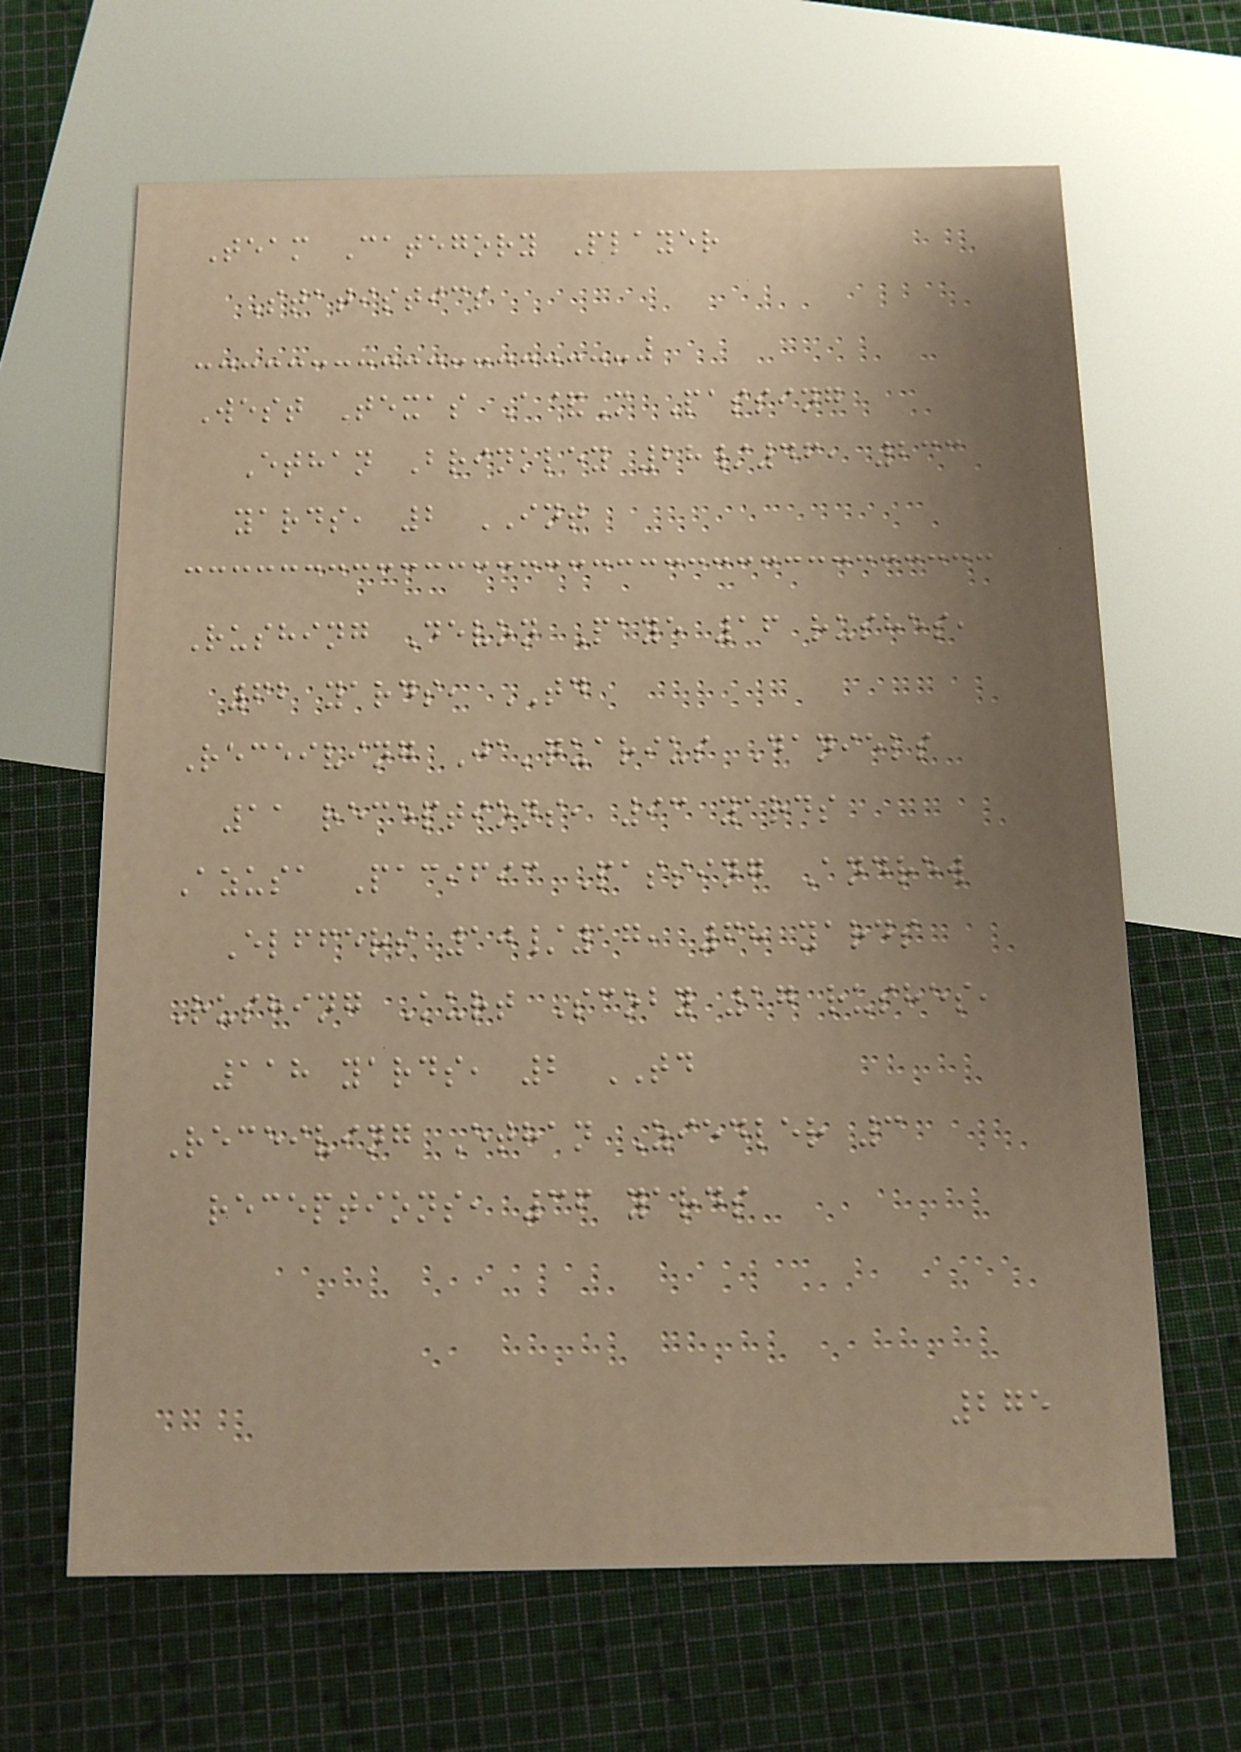Team Category Player
Statistics
West Texas A&M Passing
Ethan Brinkley 28/46, 233
yards, 2 INT
Rushing Devon Paye 16 rushes,
62 yards, TD
Receiving Ja'quarius Daniels
11 receptions, 93 yards
Azusa Pacific Passing Andrew
Elffers 10/17, 68 yards
Rushing Kurt Scoby 17 rushes,
118 yards, 2 TD
Receiving Ethan Ziedler 3
receptions, 36 yards
275
